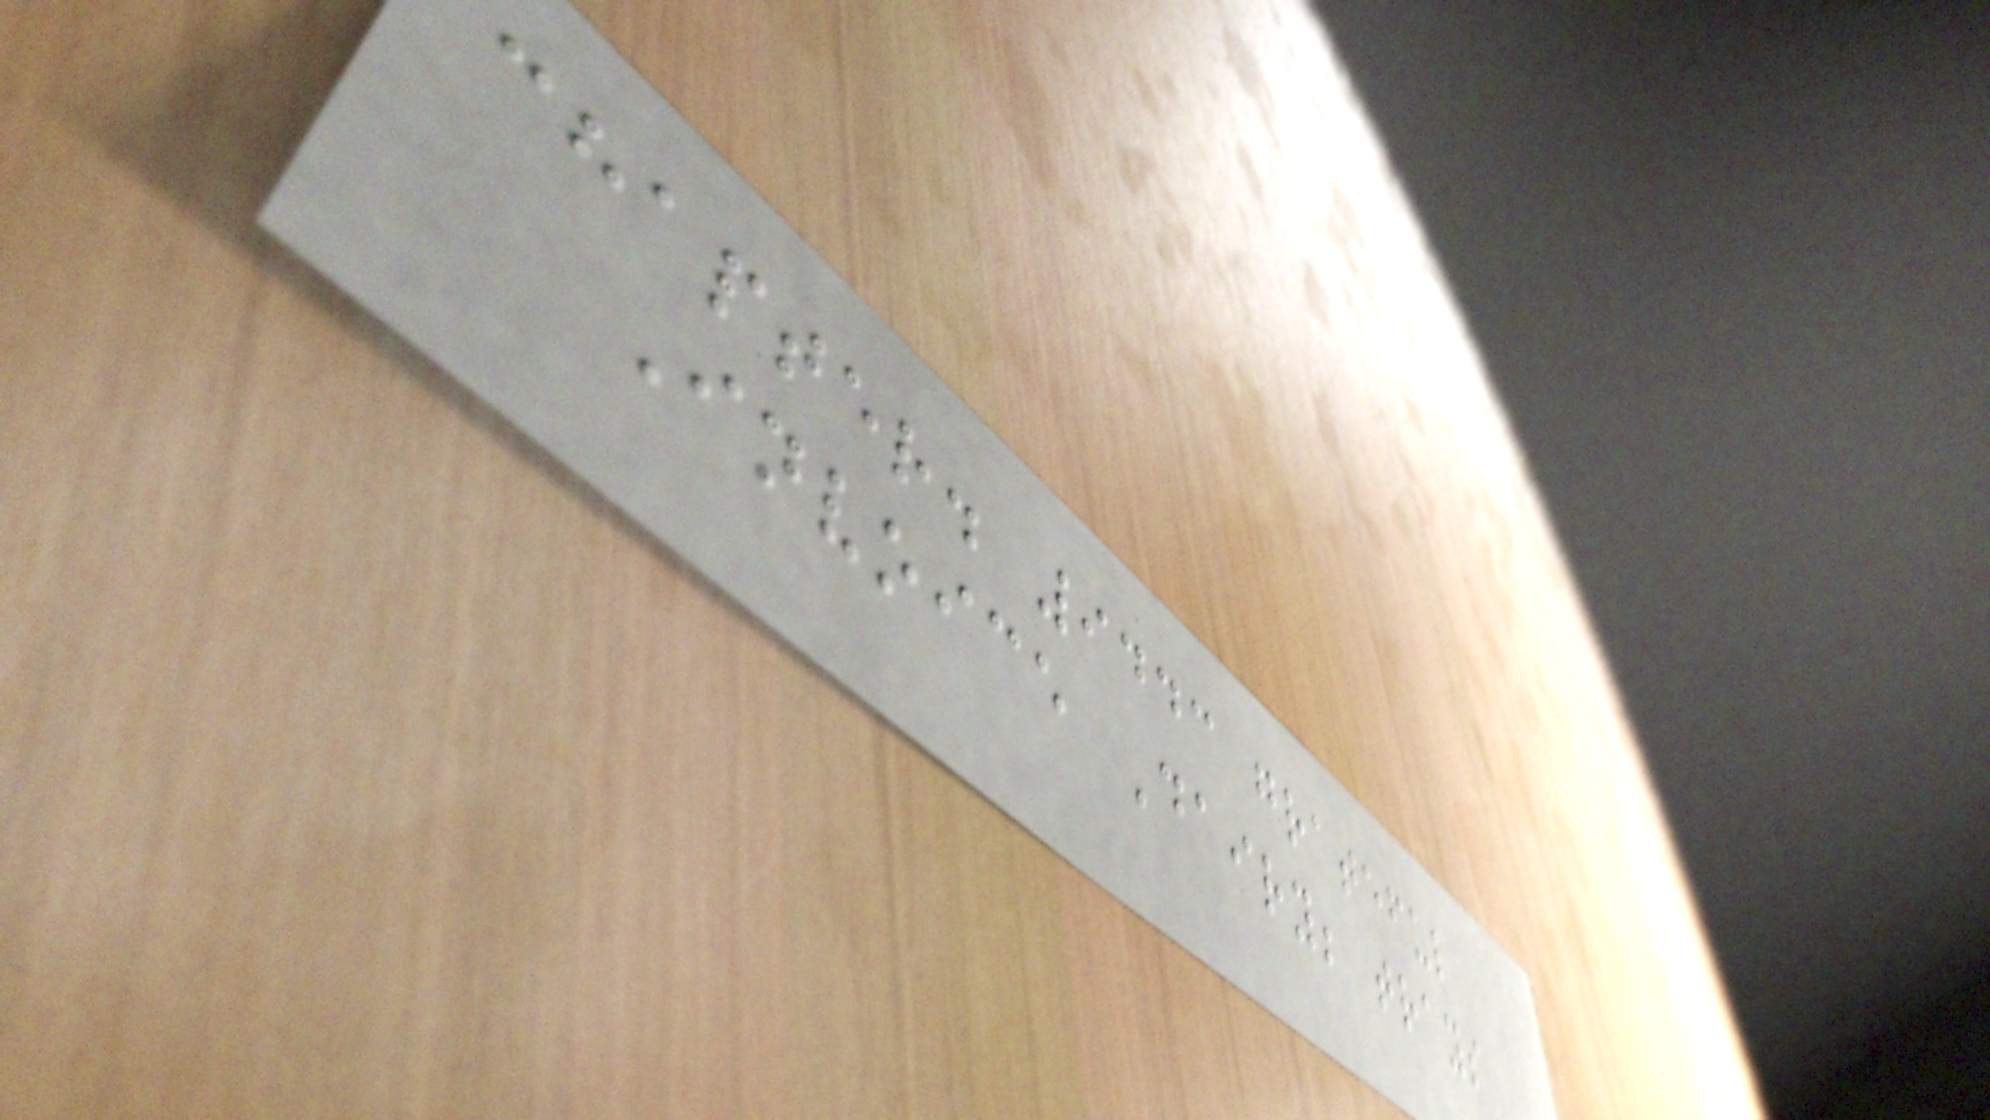chapter. 9443 grateful
Invoice Dairy; trays
